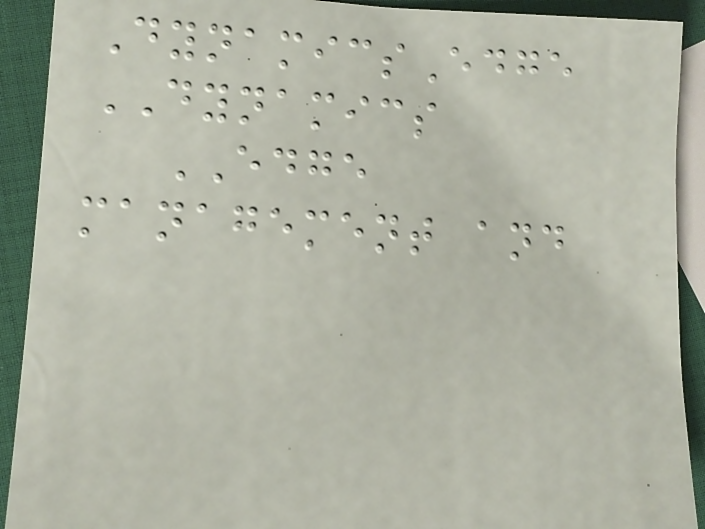DynamicsEdge
DYNAMICS
EDGE
management and
